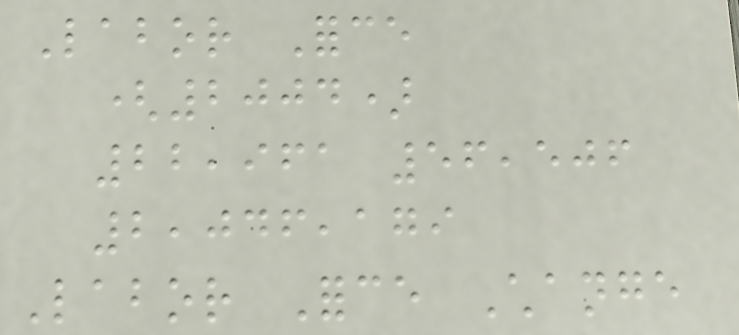Labor Force
(2004)
22,961 56,506
2,046,179
Labor Force Change
